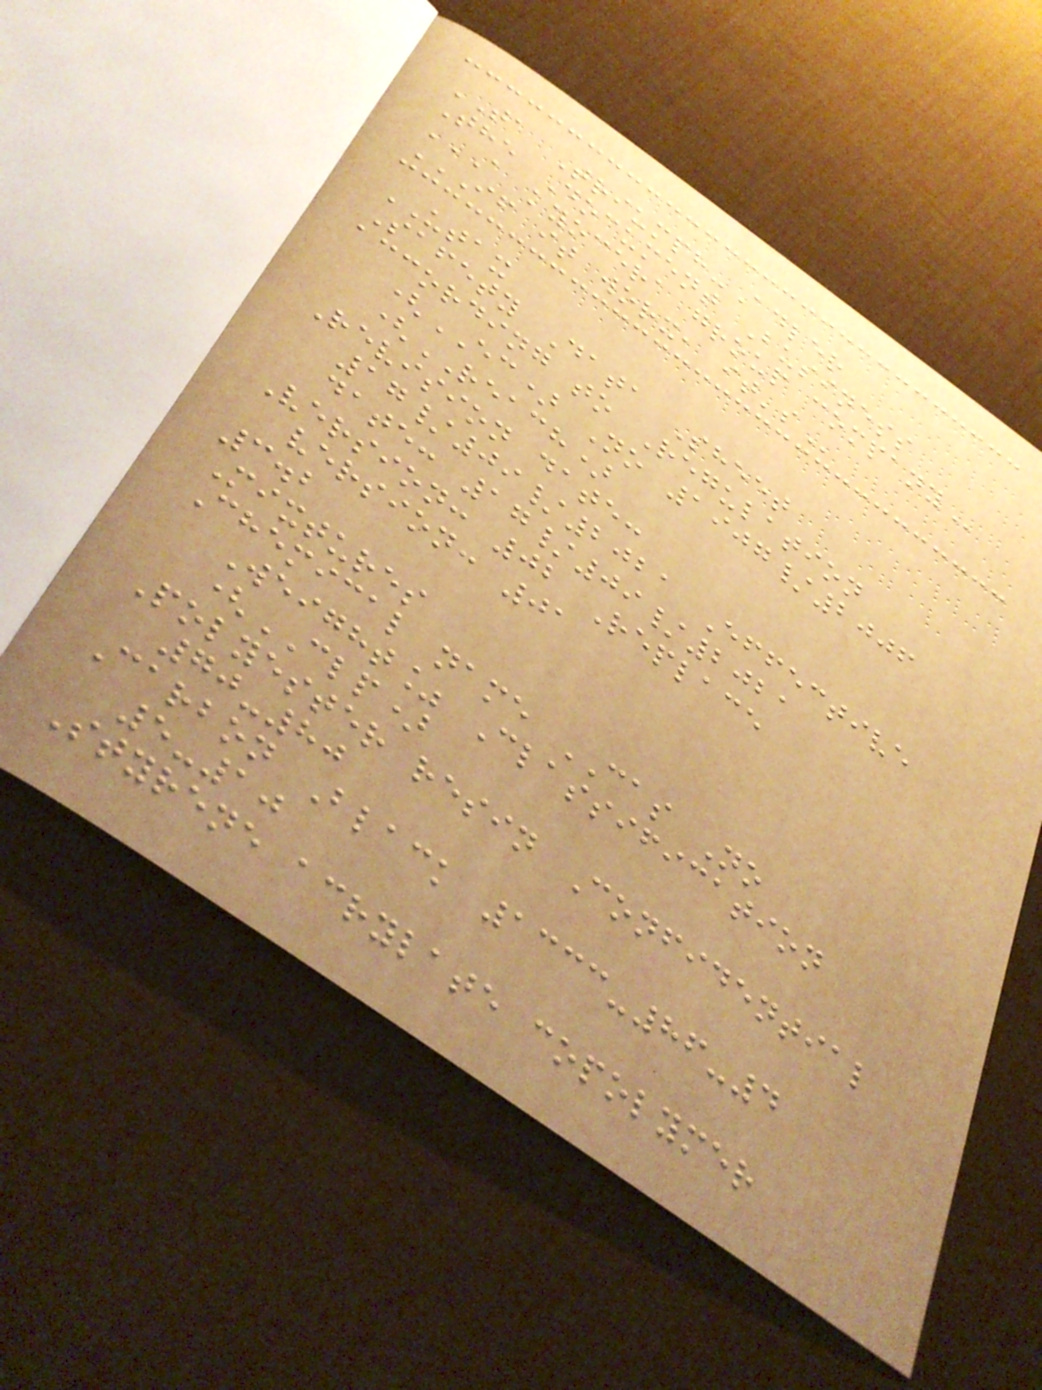TA Triumph-Adler
The Document Business
A KYOCERA GROUP COMPANY
IF IT WORX, IT'S
UTAX
Safety Data Sheet
according to Regulation
(EC) No 1907/2006
(REACH)
Revision date:
17/09/2021 Effective
date: 17/09/2021
Version: 02 Replace
version: 01
3.2
Mixtures
Chemical name CAS No
Weight% Classification
(CLP)
Polyester resin Confidential
70-80
Carbon Black 1333-86-4
5-10
Styrene acrylate copolymer
